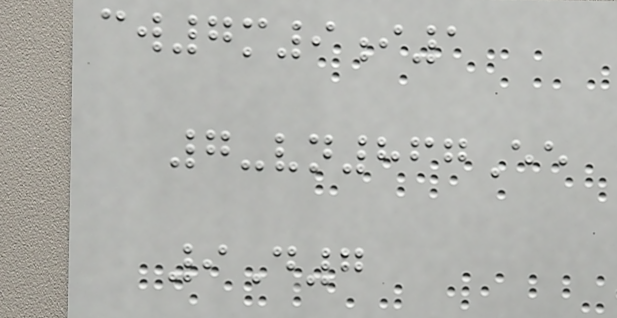cw7m9i1
7-vn867Ee
9D7
